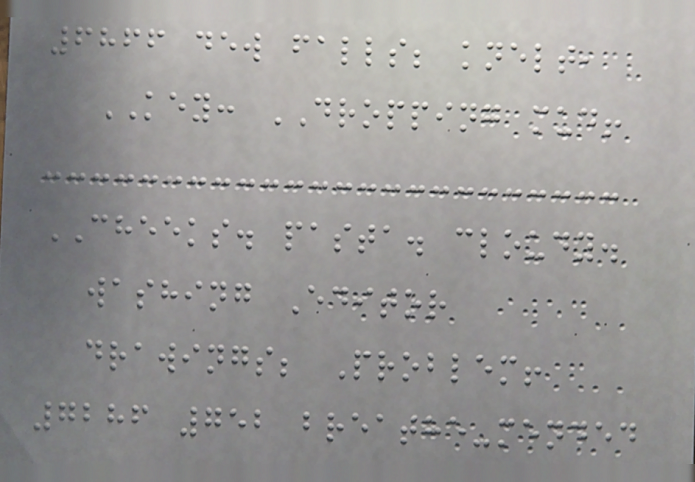6866 dew falls; knelt,
KEY: DROPPING mud!
CHEEKS. pasta. cloudy.
washing Editor
drawings; Problem!
7286 752 breathe-mended
